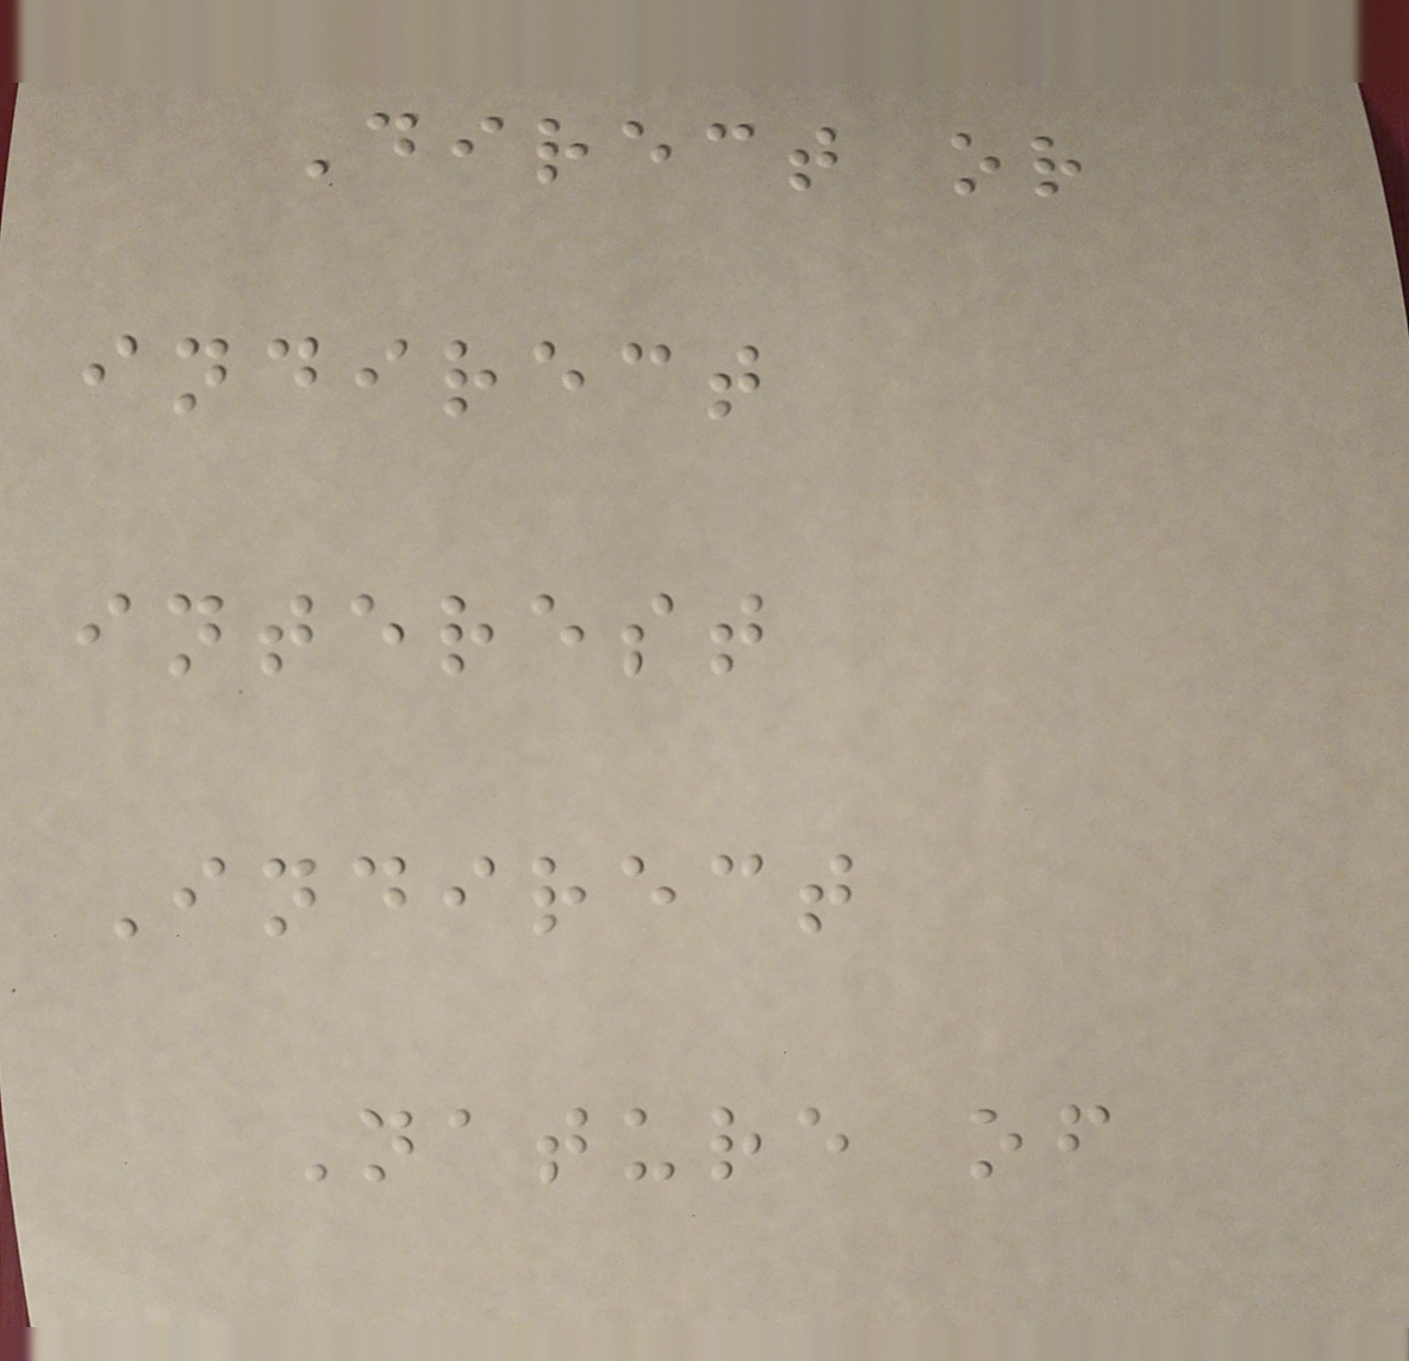Direct or
indirect
interest
Indirect
Nature of
